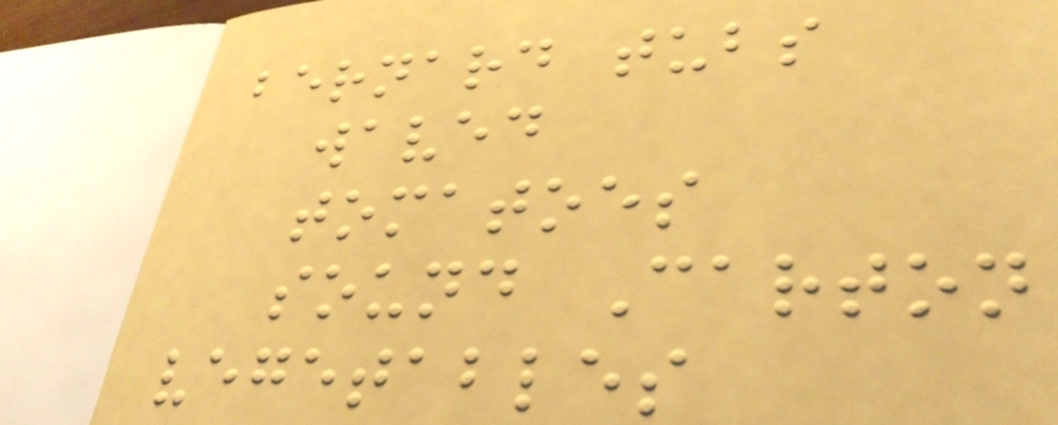bernard tubs
waved
tomatoes
sound Carton
vegetables
